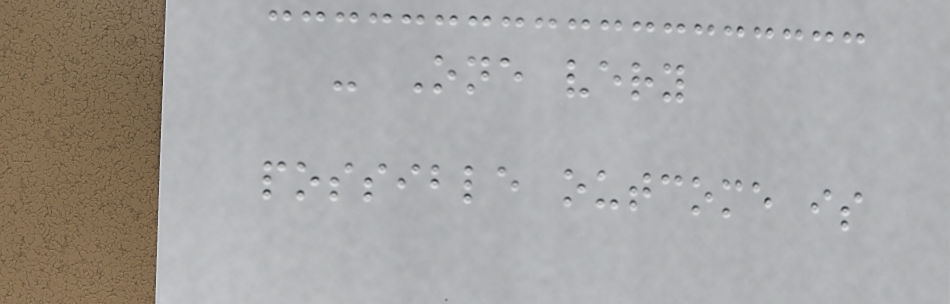- One very
possible outcome is
